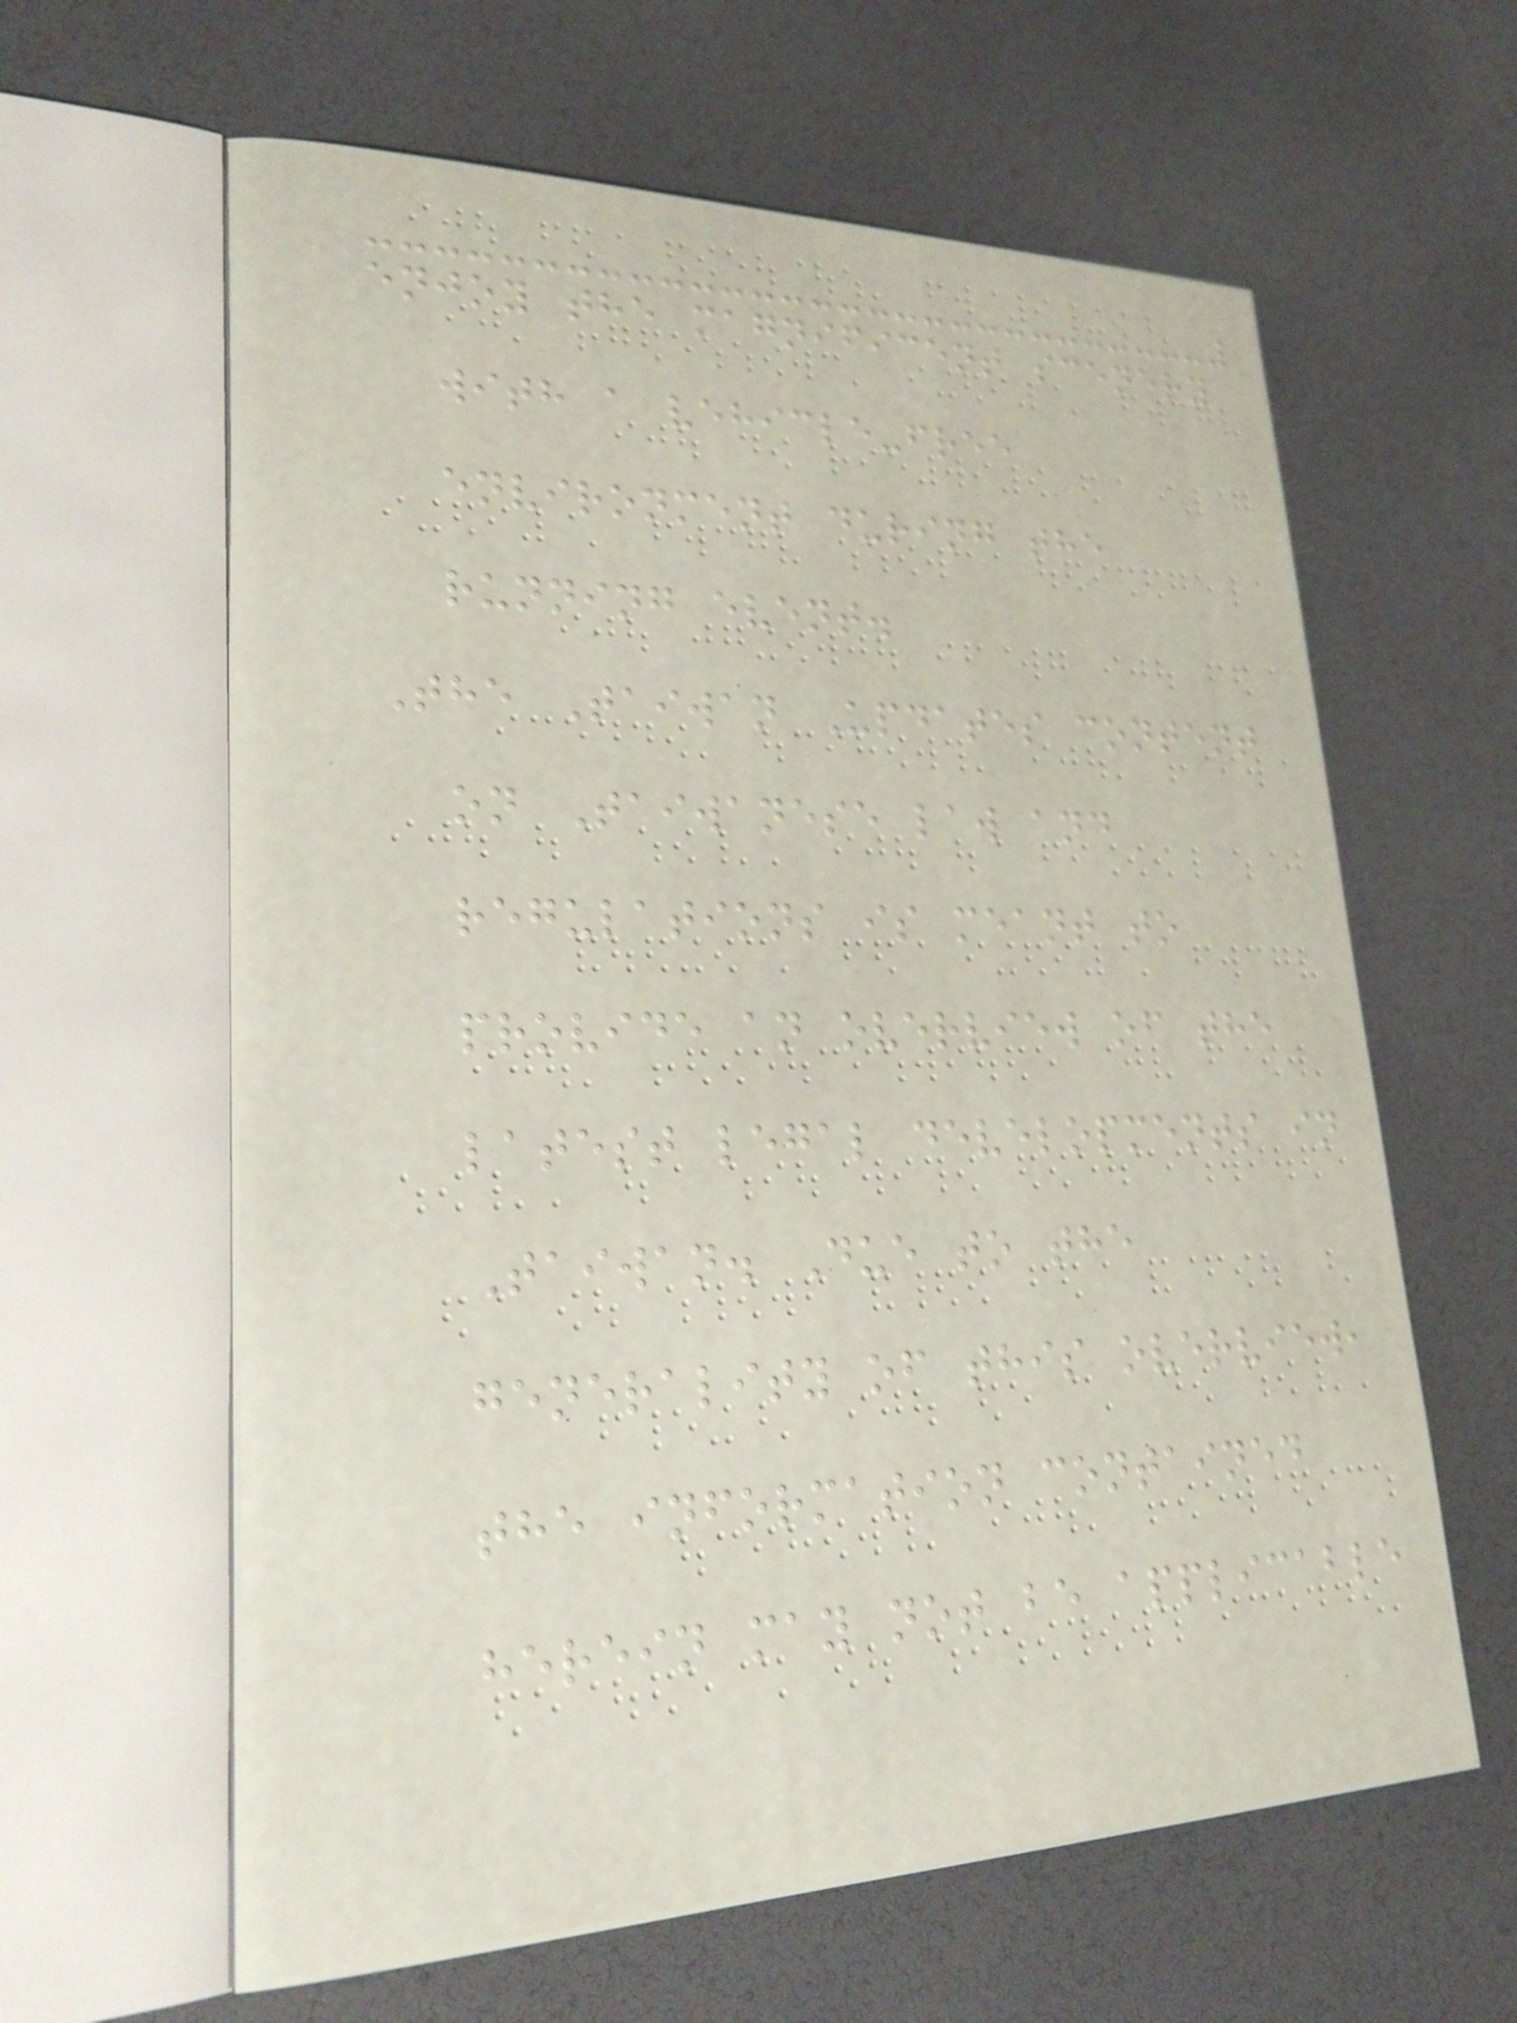enjoy the magnificent scenery
with a vehicle-free
environment during the
running event.
The Taiwan Updates content
on Taiwanese law and
regulations is meant to
provide an overview of the
latest legal developments in
Taiwan. Due to the
generality of this overview,
the information contained
herein may not be applicable
